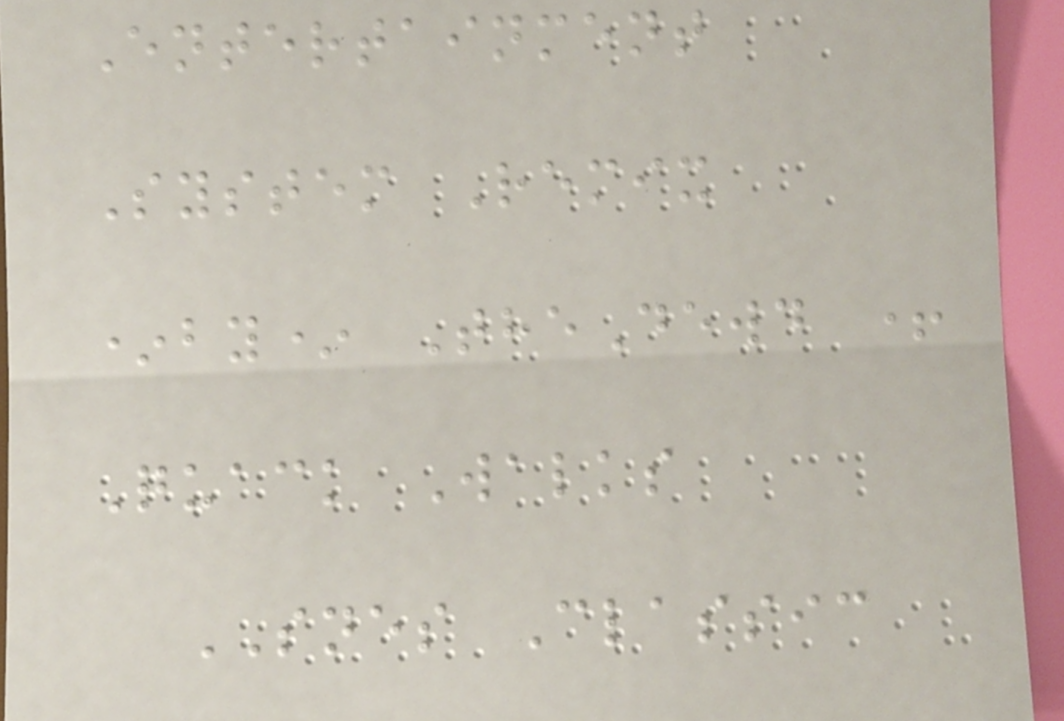Entertainment
System Remix
*by* TheDewd +
Quack Walks
SNES Classic
